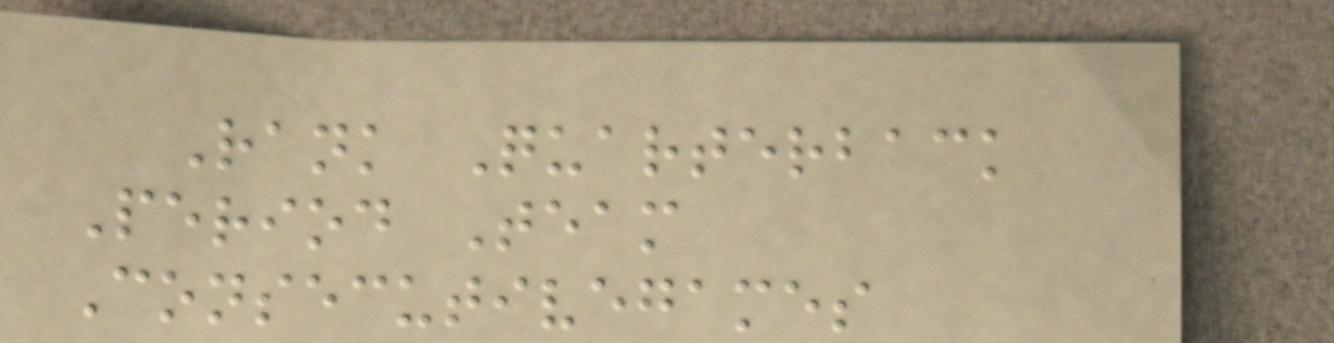Rank Quarterback
Period Team
Consecutivegames
